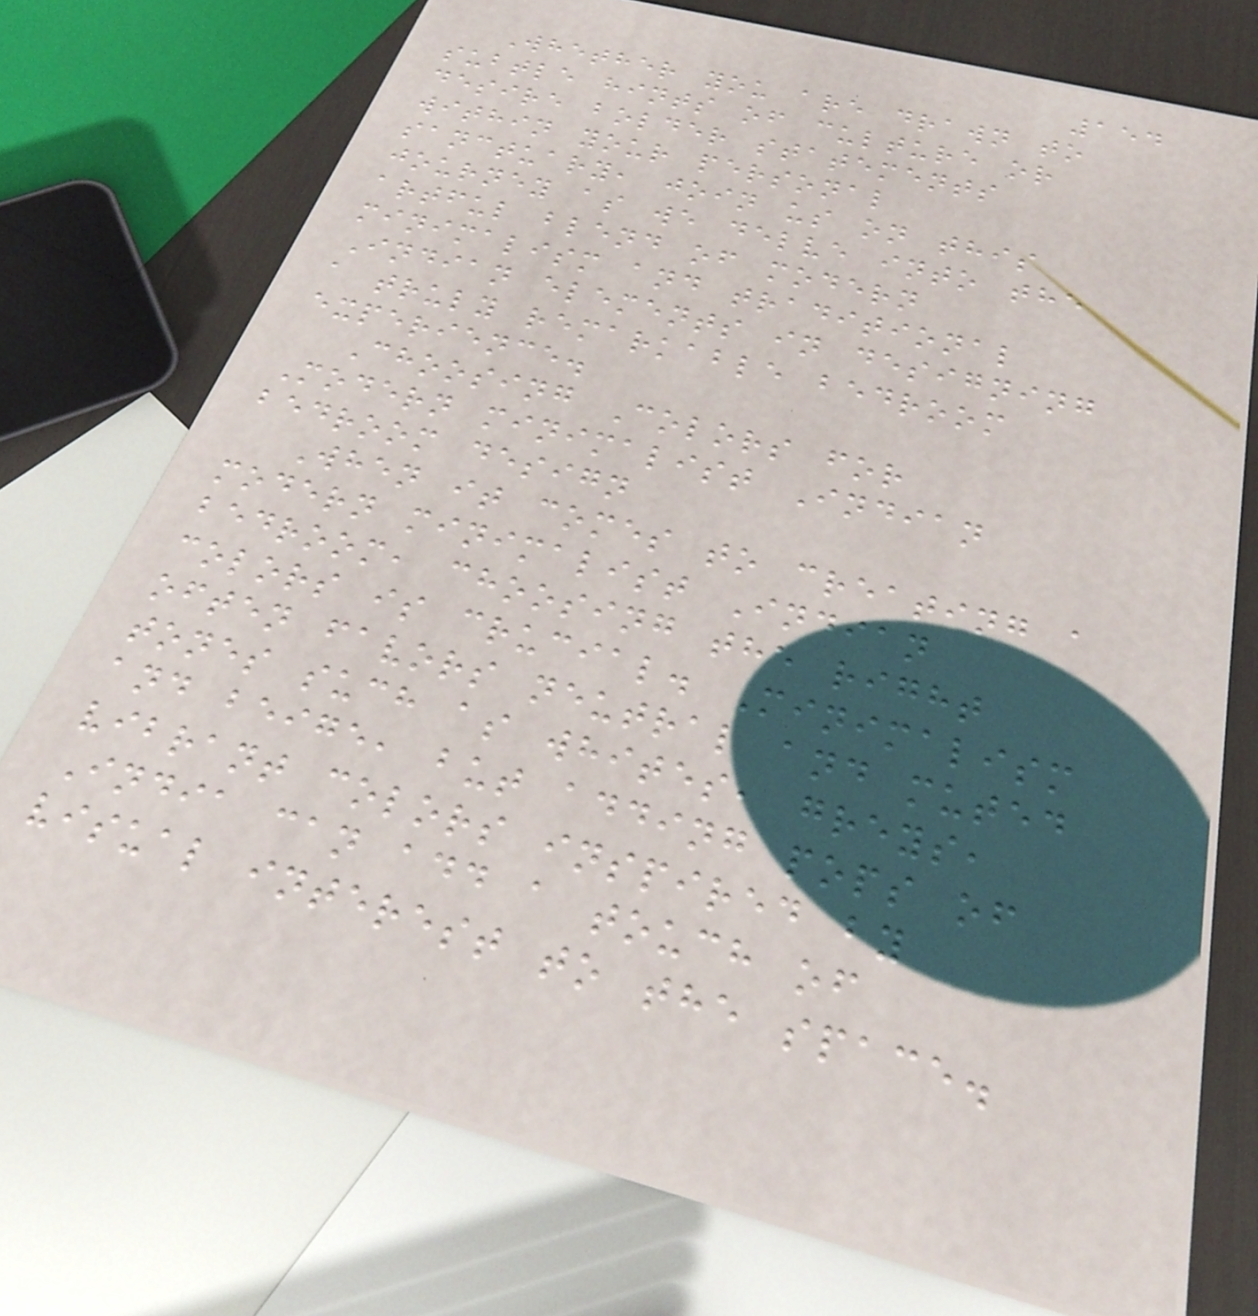154
Whether you are drawn to
subtle hints of culture or
desire bolder statements
within your personal
sanctuary, join us on this
journey as we delve into the
artful blend of modern
minimalism and traditional
Indian elements in designing
a truly remarkable bedroom
experience.
Choosing Colors for
Modern minimalist Indian
bedroom design
When it comes to creating a
modern minimalist Indian
bedroom, choosing the right
colors is crucial. Minimalism
often favors neutral and muted
tones such as whites, greys,
and beige, but adding pops of
vibrant colors inspired by
India can add a touch of
visual interest to the space.
